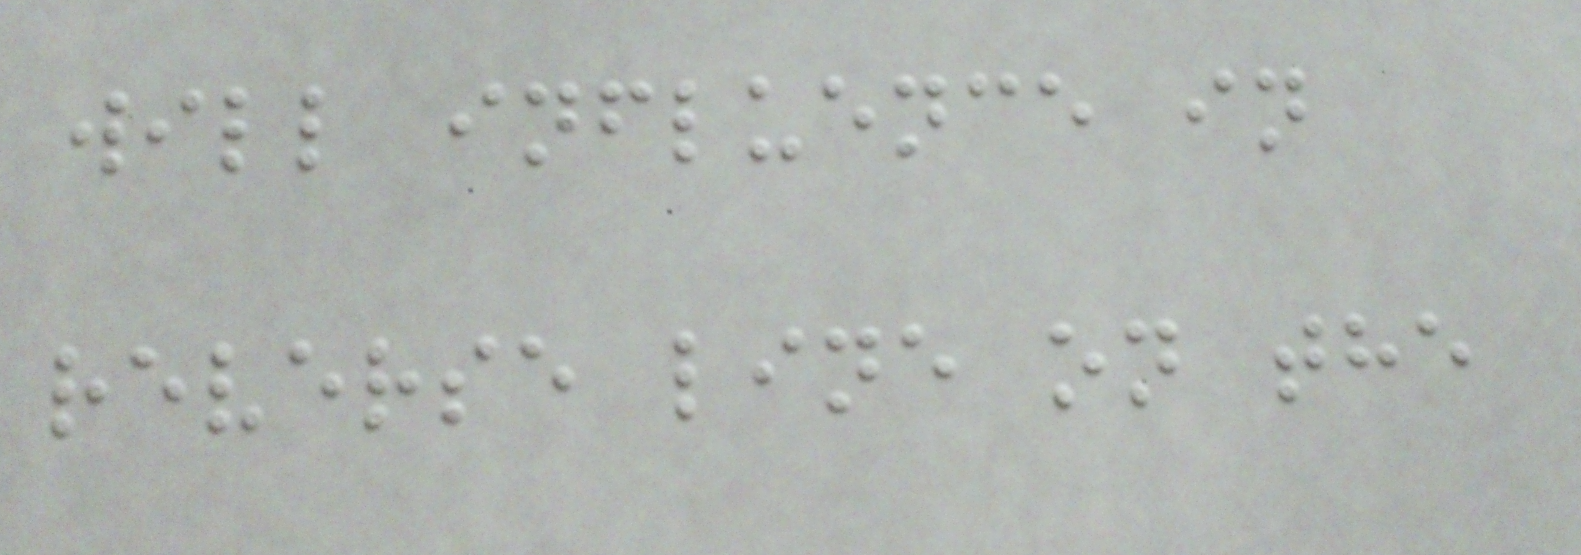will influence in
reverse line on the
